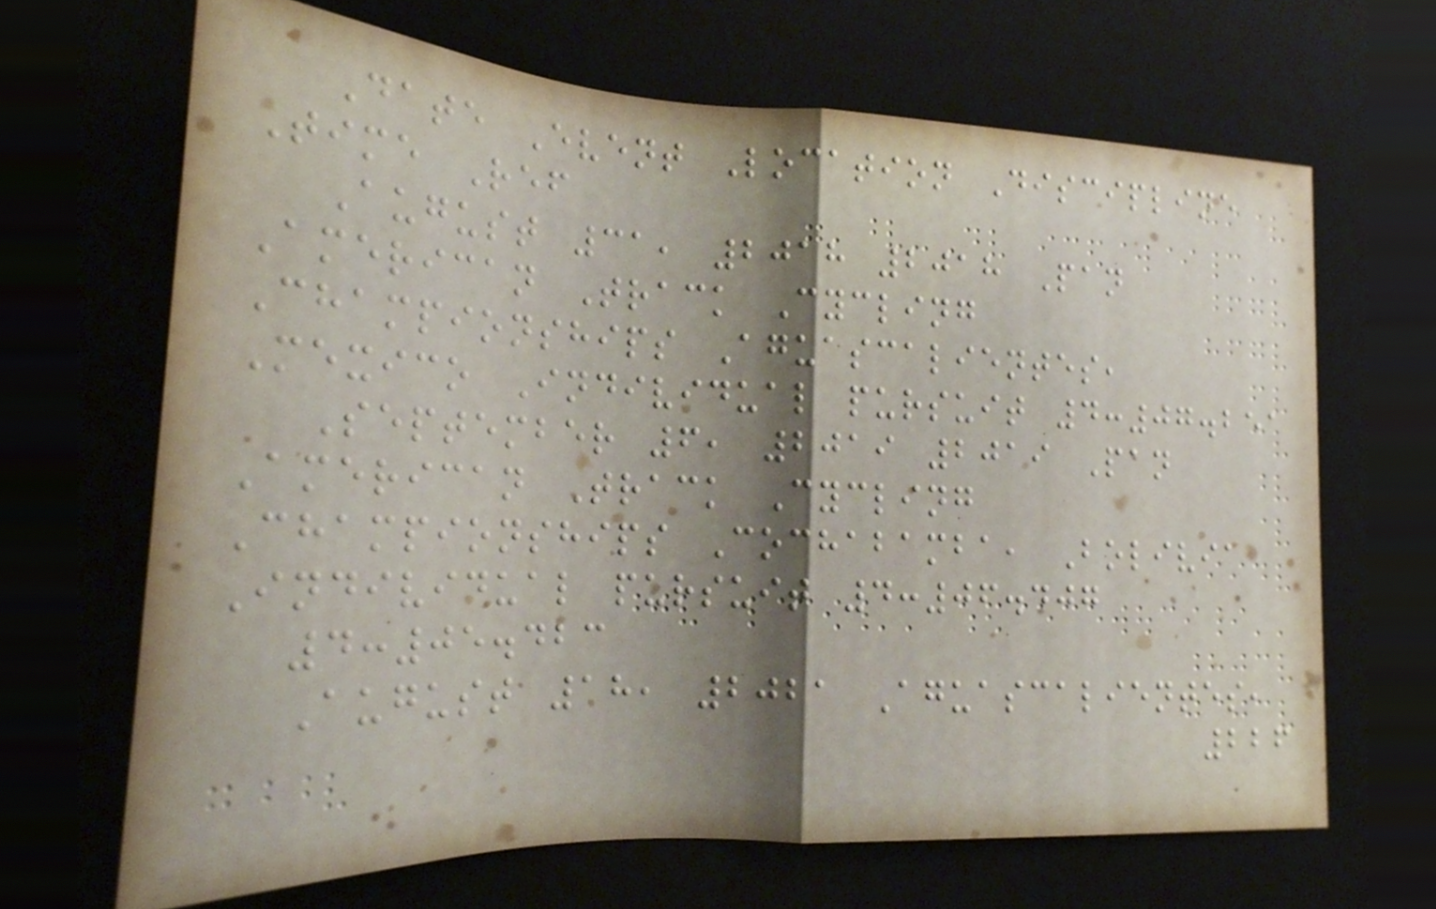Date Event Location Discipline
Time Ref
August 31, 2018 2018 Pan
American Track Cycling
Championships Aguascalientes,
Mexico Individual pursuit 4:07.251
September 6, 2019 2019 Pan
American Track Cycling
Championships Cochabamba, Bolivia
Individual pursuit 4:06.407
4:05.423
August 18, 2021 Aguascalientes,
226
